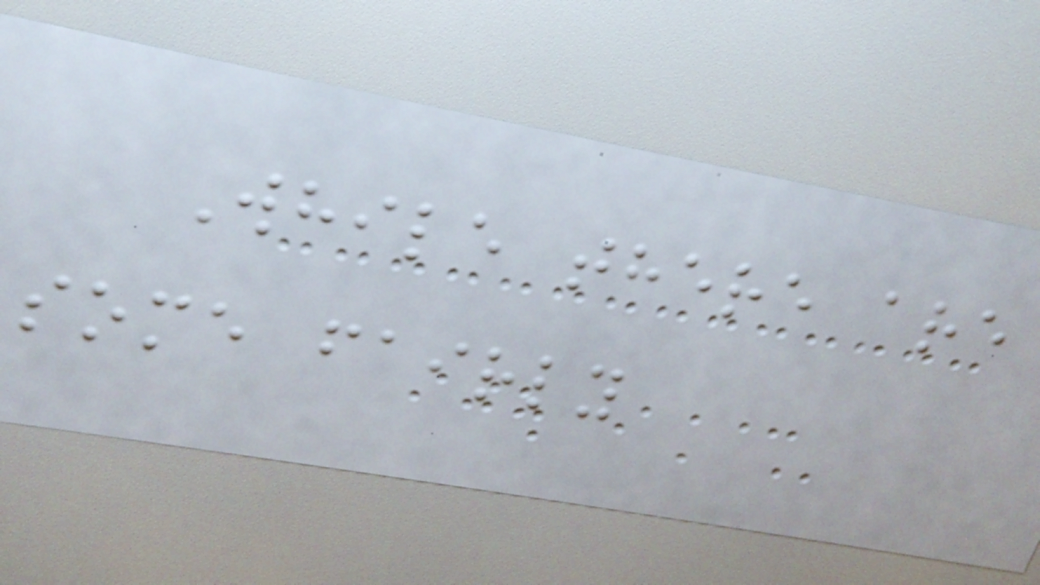While there are
some fairly
